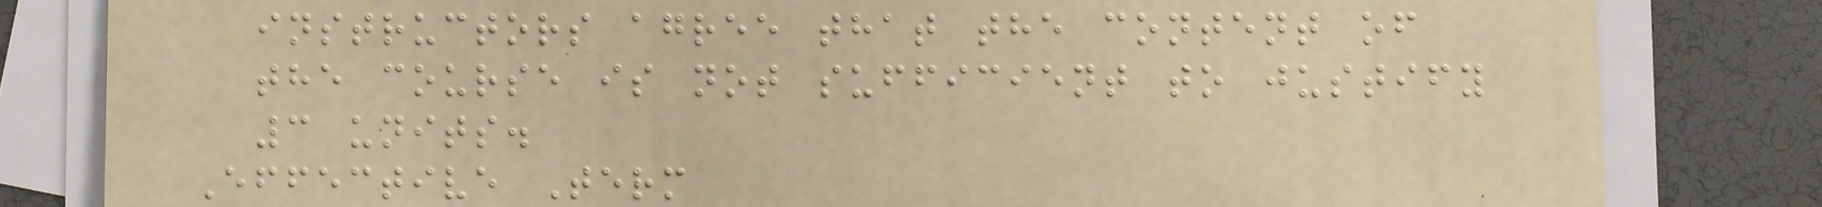instructors agree that the content of
the course is not sufficient to justify
3 units.
Effective Term
